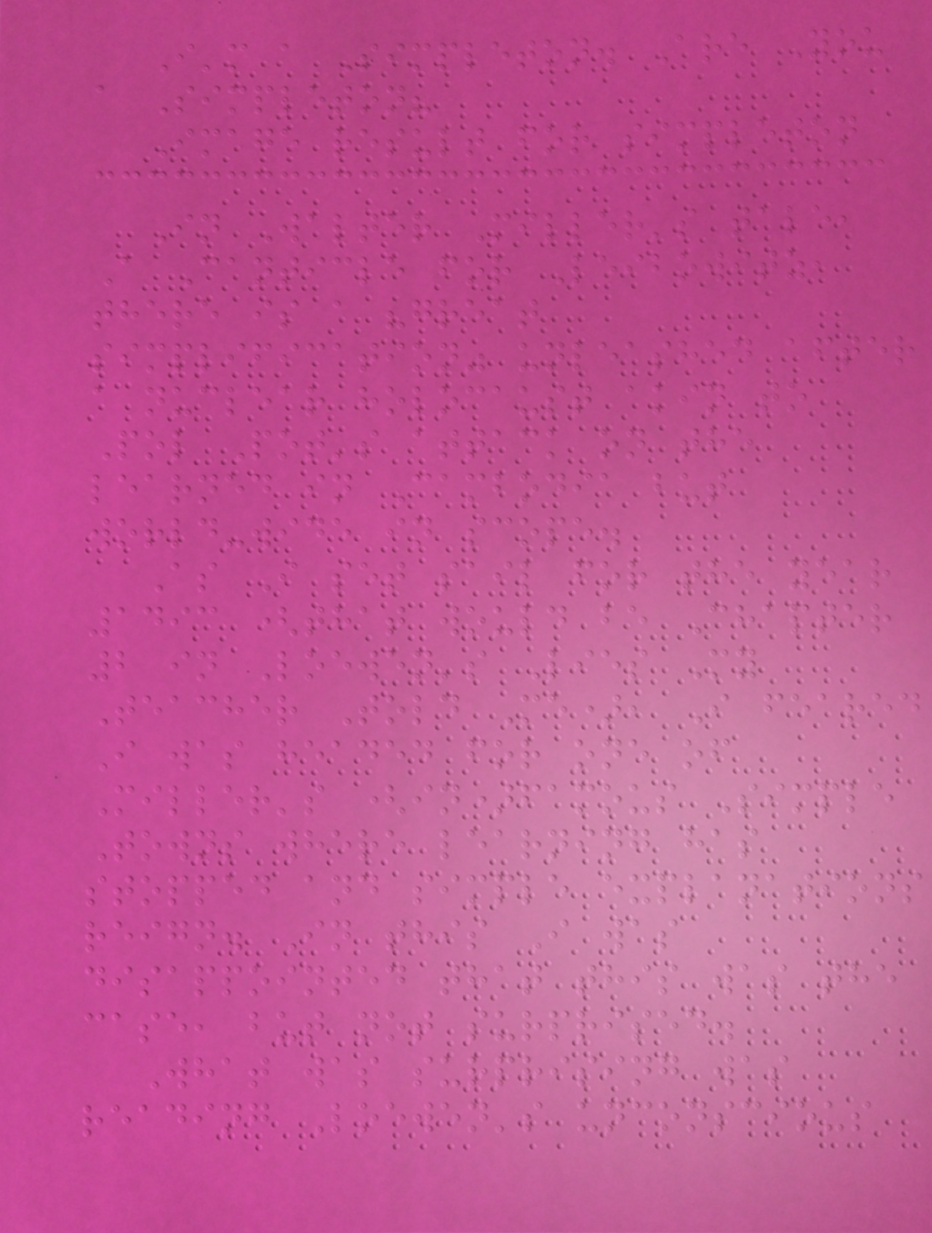I'm a Simpleton. Are You
a Simpleton?
Image result for simpleton
In Walter Miller's tale,
A Canticle for Leibowitz,
there is a "great
simplification" unleashed after
a nuclear holocaust akin to
Pol Pot's attack on the
learned in Cambodia but
world-wide in scope.
As I set sail for the year
1493 (that would be Chapter
2 in Loewen's Lies My
Teacher Told Me), I feared
I was headed for one of
Miller's (in)famous Simple
Towns where learning has
stopped and simple explanations
reign. In this I was
disappointed that this was the
case, but not surprised.
What was surprising was
reading Loewen's unconscious
